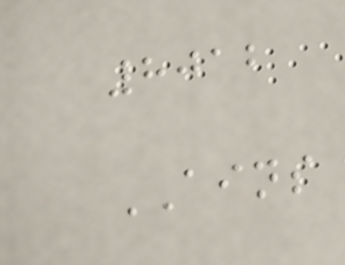8012
AINS
